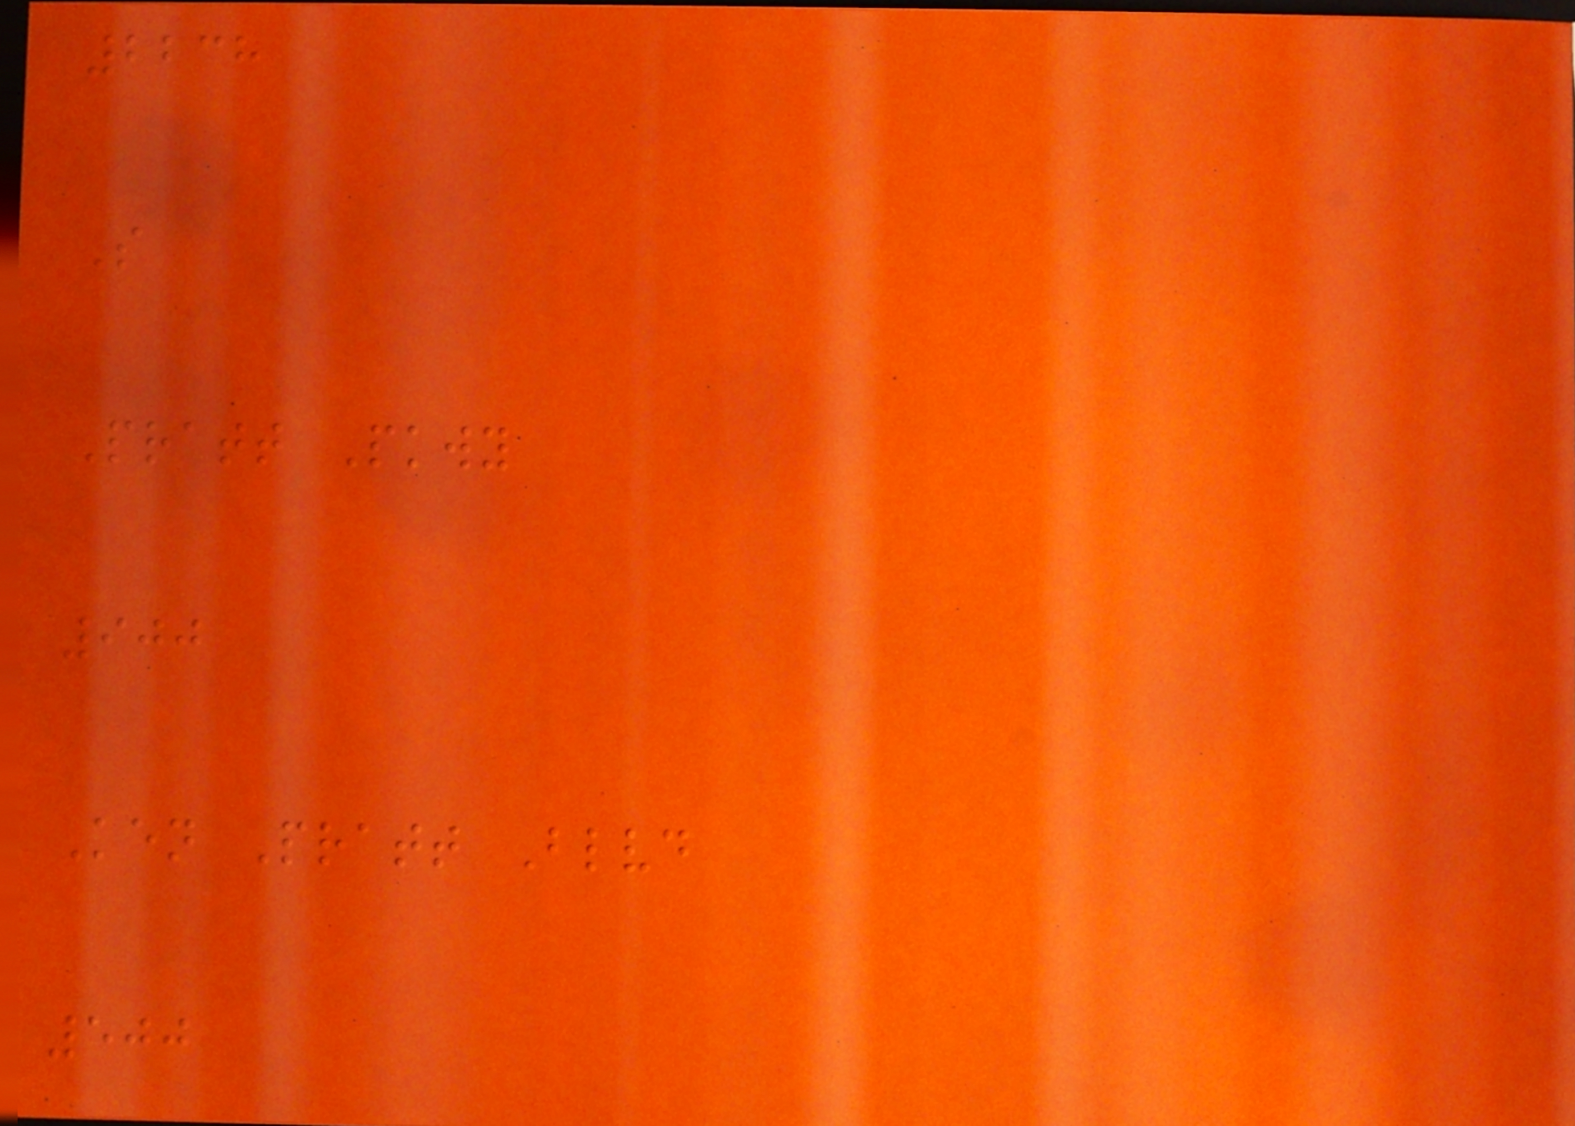2238
S
Pratt Pkwy
900
Ken Pratt Blvd
500
